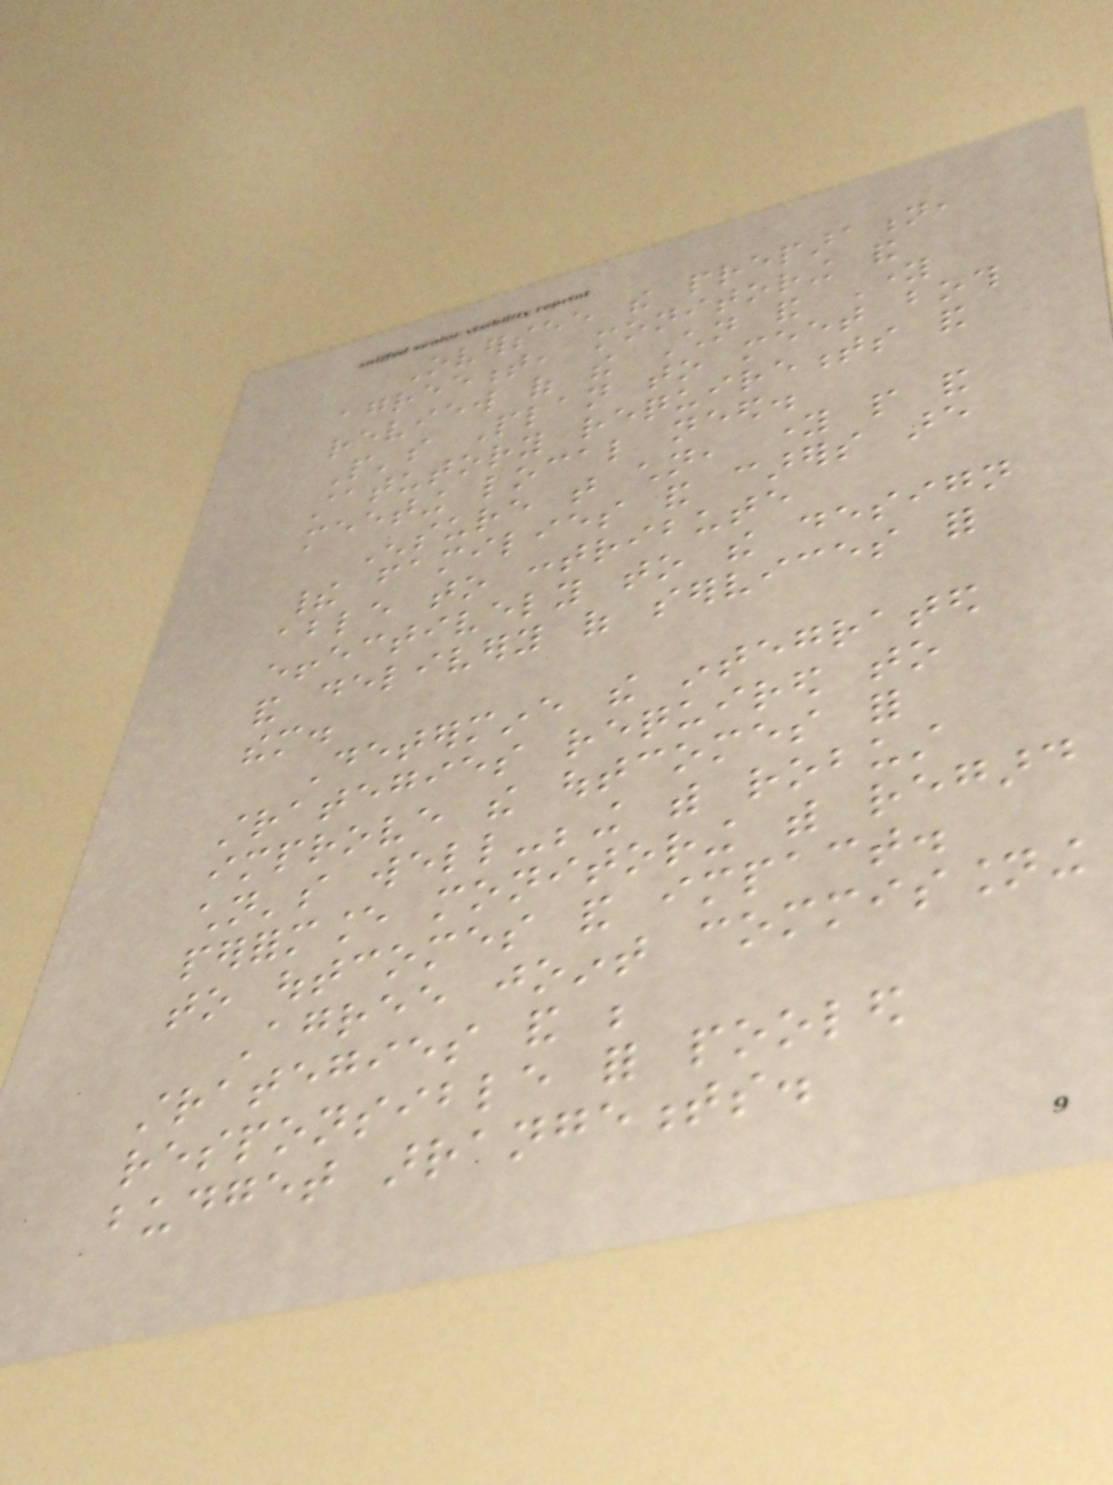Oversee the preparation,
agreement, monitoring and
review of the Children and Young
People's Plan to meet both
statutory requirements and
meeting local need.
Ensure that children, young people and
their families and carers are
able to contribute
effectively to the design
and delivery of services for
them.
Determine the integrated
strategies required to
improve the outcomes for
children's well-being with robust
performance monitoring with regard
to outcomes and impact.
Agree joint commissioning
strategies and be
responsible for pooled
budget arrangements.
